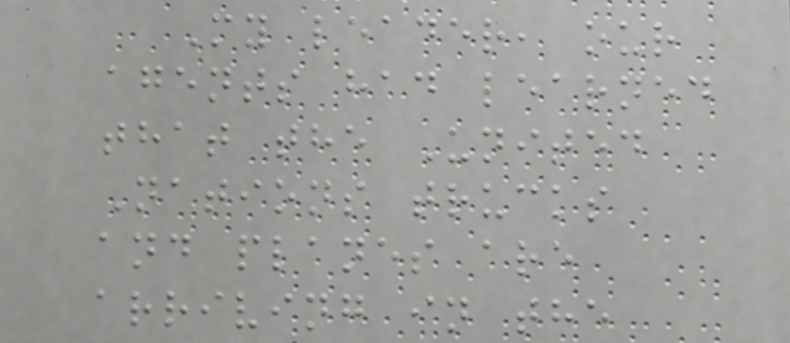My leader, our
agents had learned
that the United
Nations trucks
and planes are
arriving in the
